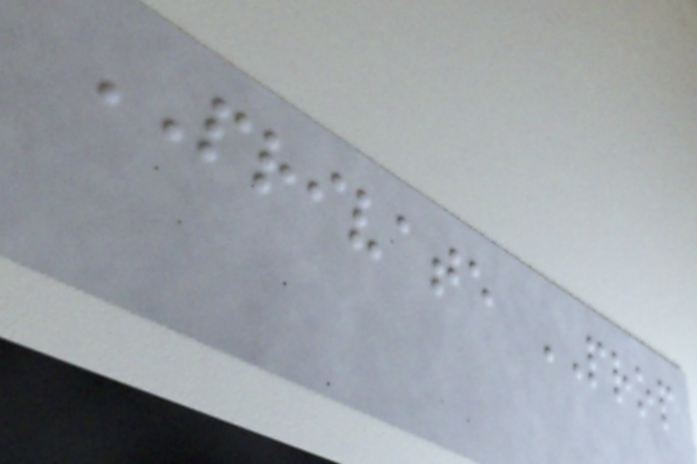PRIVATE PROP
